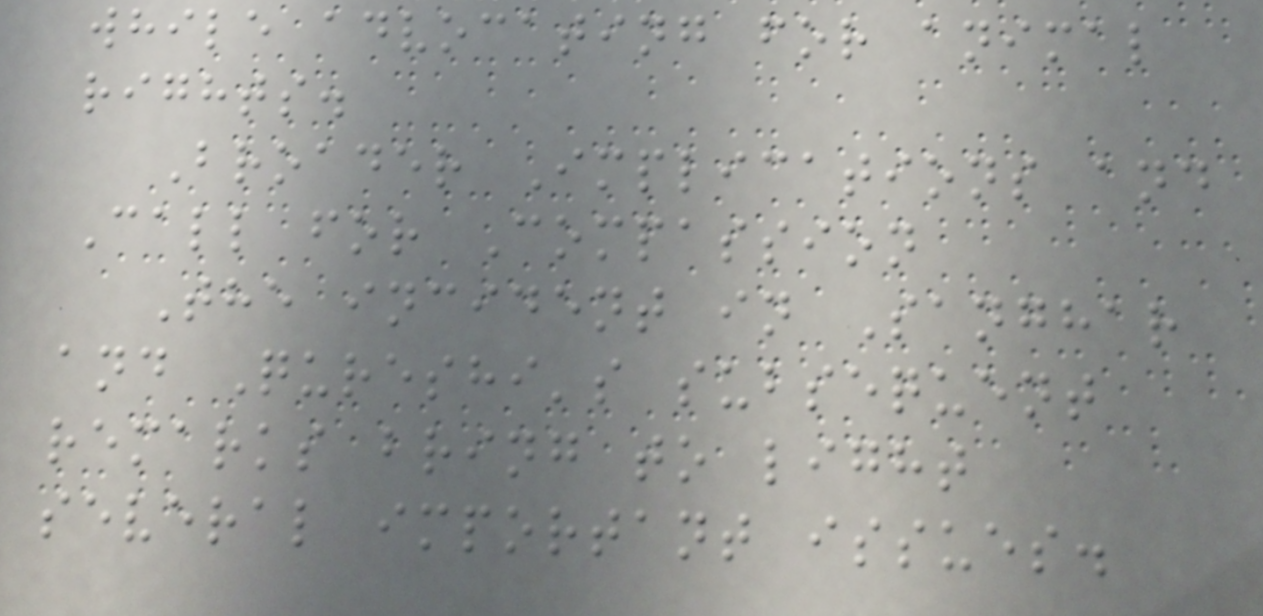while advocating for animal
rights.
Broader Implications and
Call for Compassion
The incident in Sanghar
and Qureshi's subsequent
remarks bring to light
several important issues.
